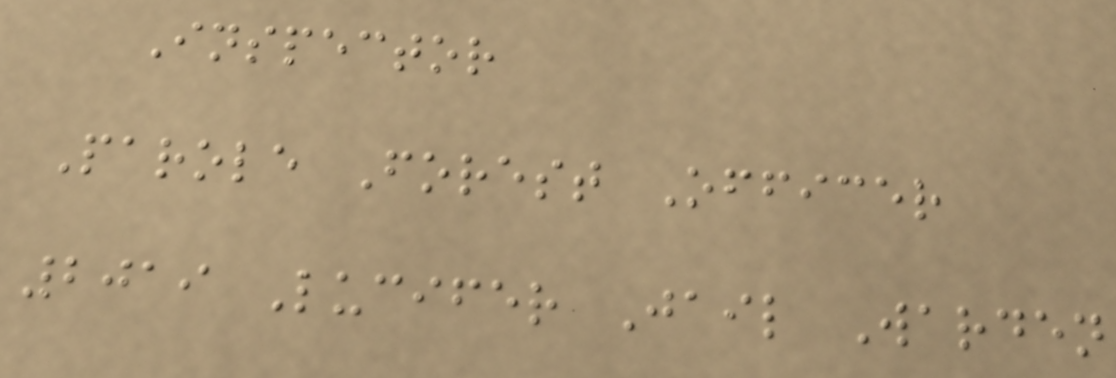Inspector
Parole Forest Officer
2019 Lucifer Jail Warden
